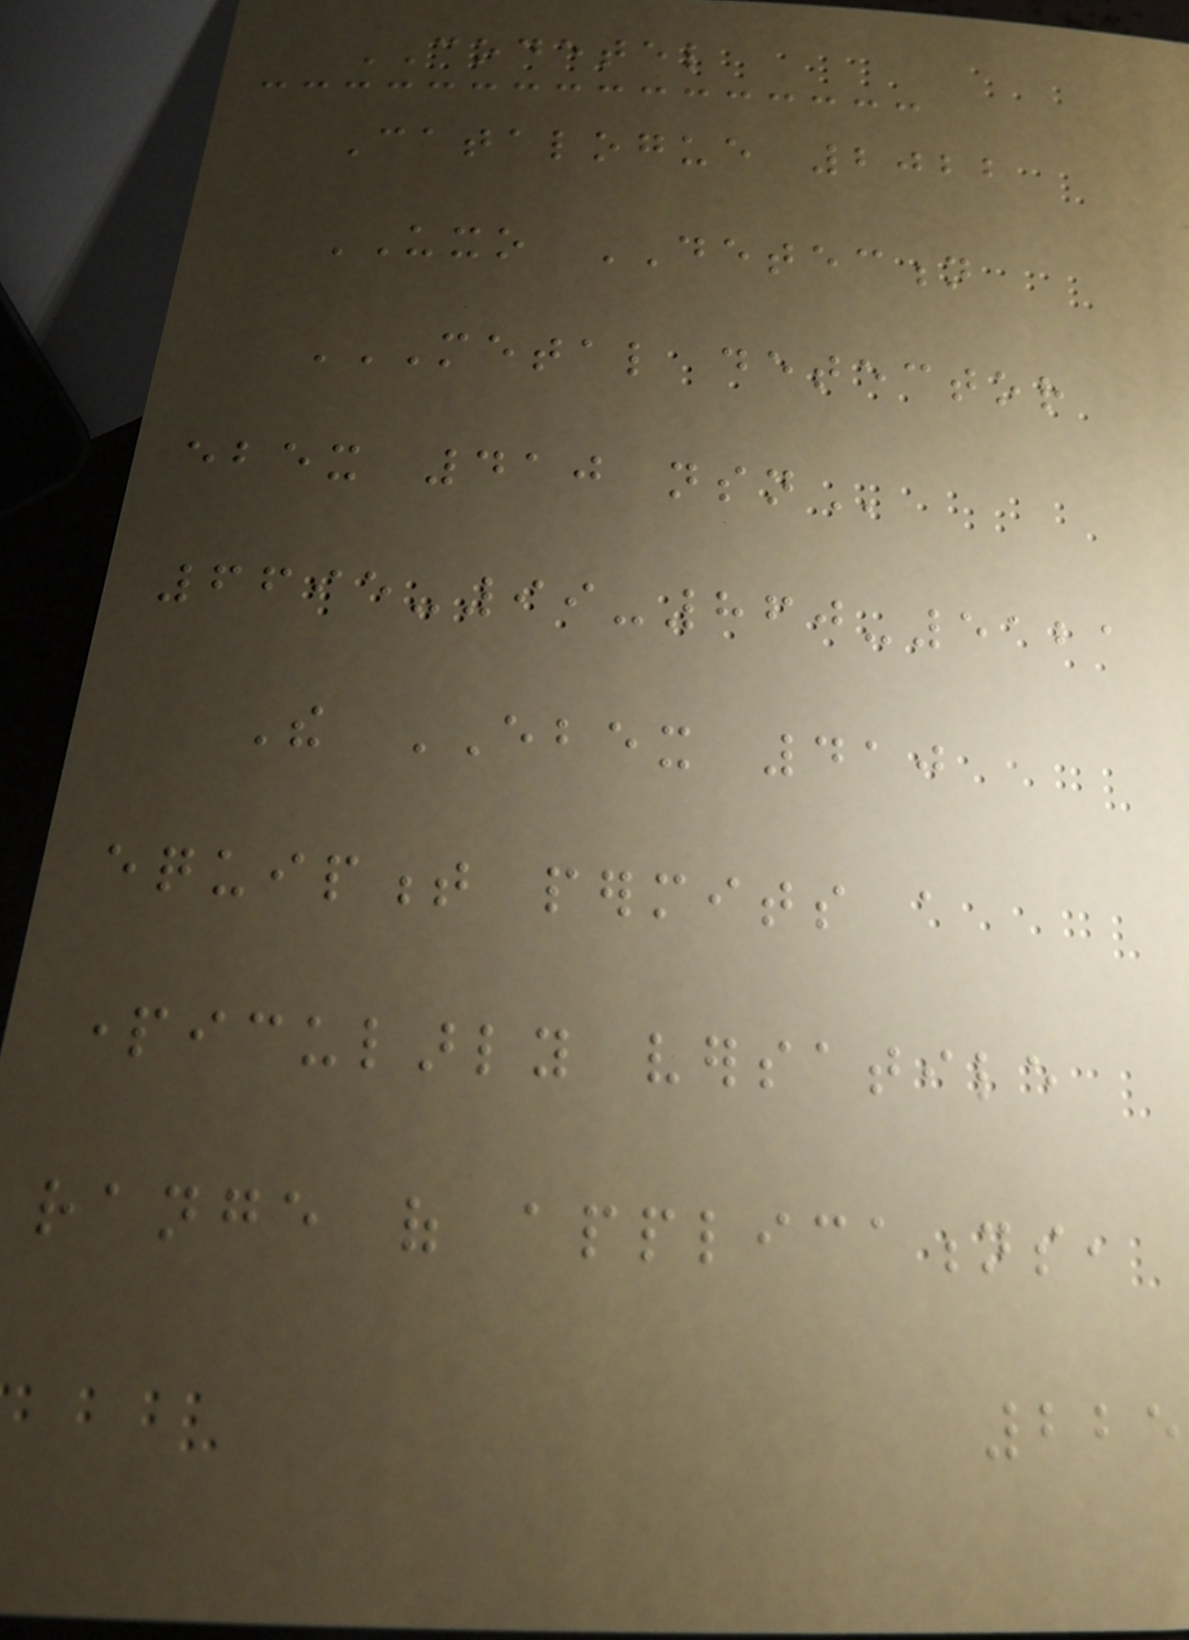CODETEL
Catalogue 2022
UXO DETECTION
METAL DETECTOR
EBEX 410 NSN
6695-99-860-5121
The EBEX 410
equipment permits a
particularly versatile
range of applications,
225
